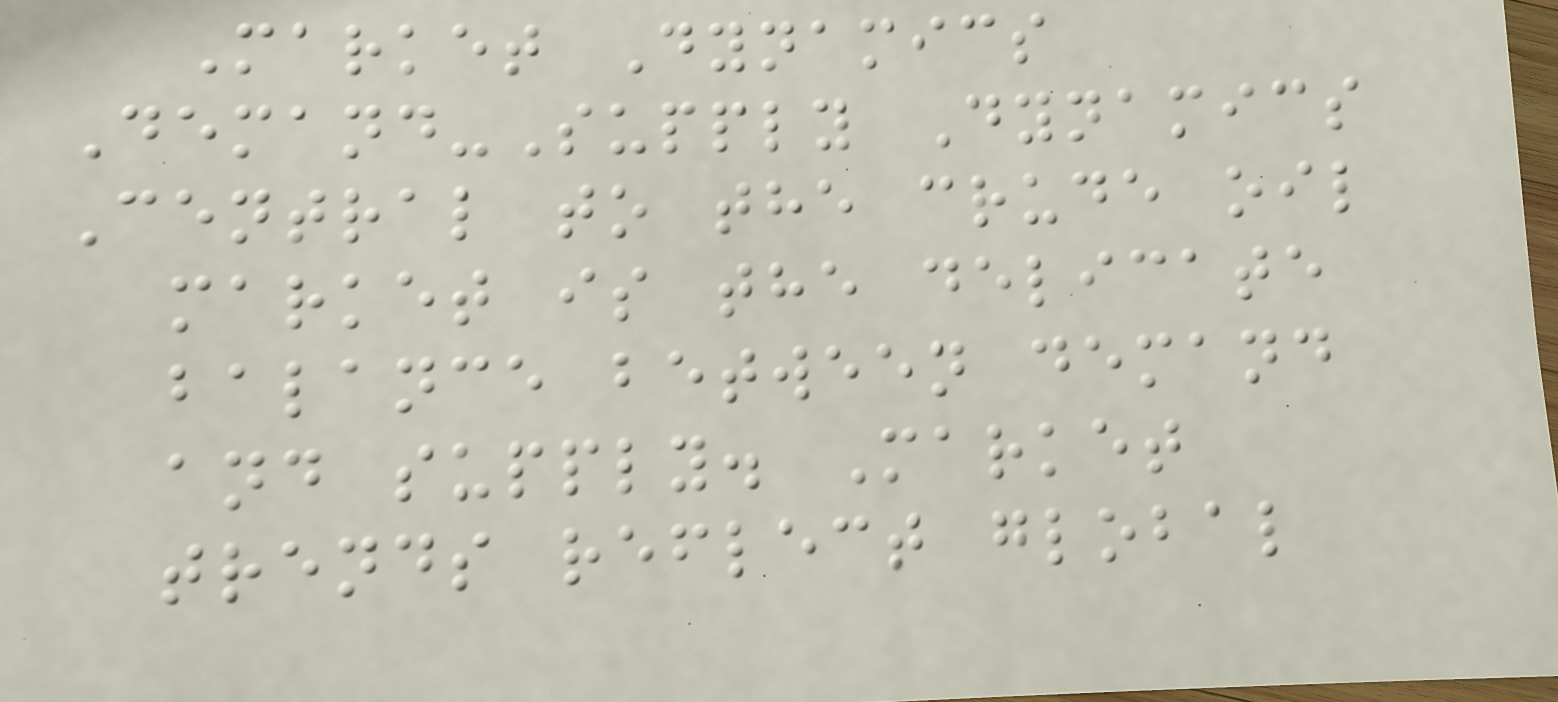Market Dynamics
Demand-Supply Dynamics
Central to the crude oil
market is the delicate
balance between demand
and supply. Market
trends reflect global
